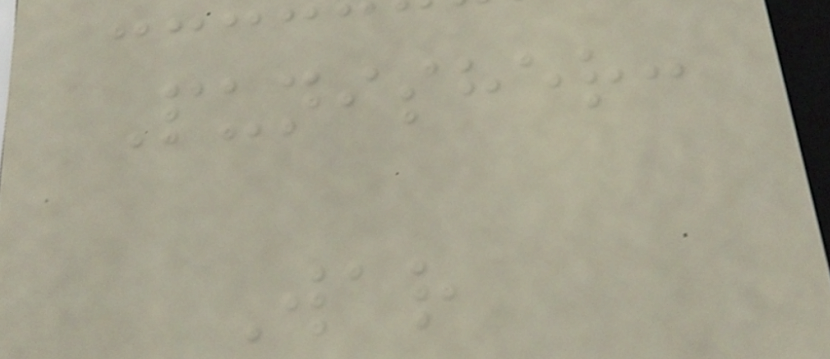Punisher:
War
